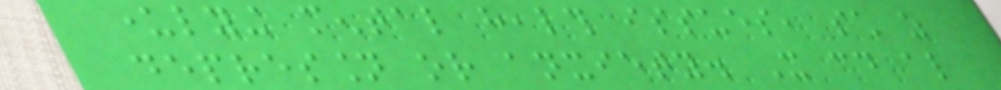underlying mental health issues, such as
depression or anxiety. It could also
